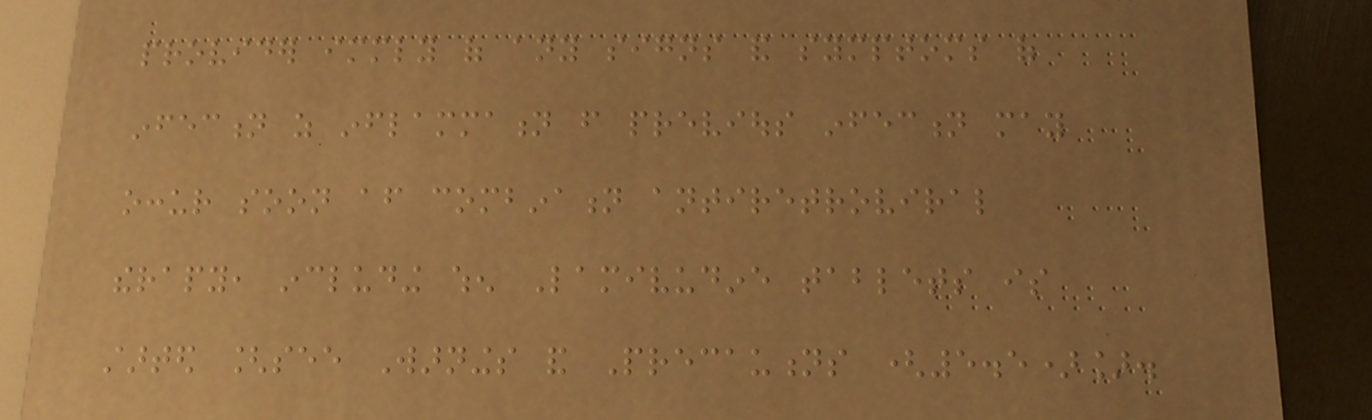provider immediately of any signs and symptoms of
infection as inflammation from previous infection may
occur soon after combination antiretroviral
therapy, including when Lamivudine tablets is
started [see Warnings and Precautions (5.5)].
